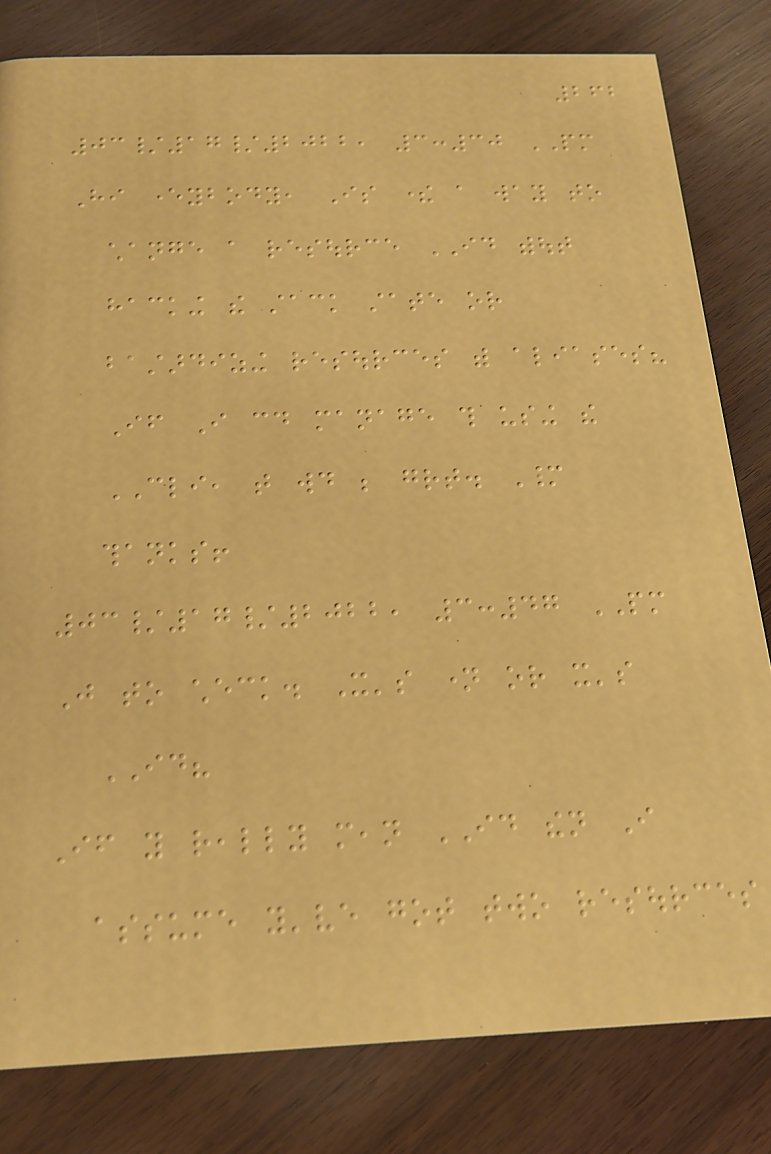262
03/17/2022, 3:30 PM
Hi everybody, Is there a way to
change a resource ID without
hacking the stack state or
bastardizing resources with aliases?
If I could manage this using the
CLI, that would be great. Many
thanks!
03/17/2022, 3:47 PM
Just to check. It's name or it's
ID?
If you really mean ID then I
assume you've got two resources
